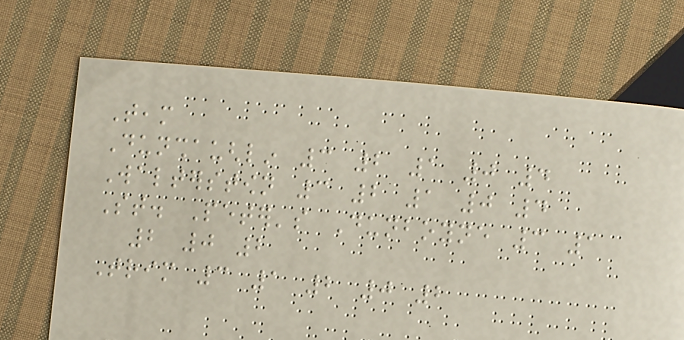Team
Dunshaughlin 3 2 1 0 4
Walterstown 3 2 1 0 4
St. Peter's Dunboyne 3 1
2 0 2
Trim 3 1 2 0 2
